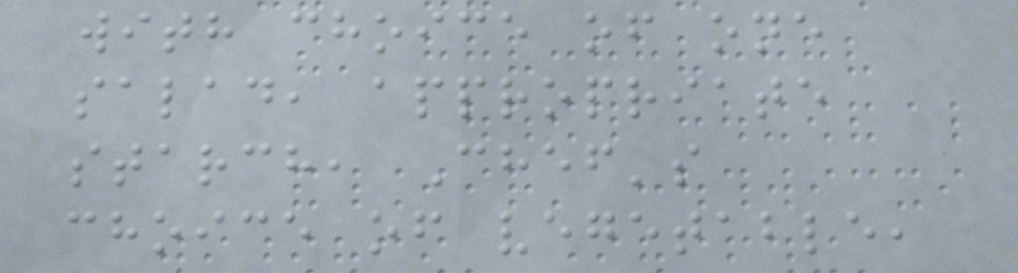with choice of one
salad, appropriate
starch, Chef's
choice of vegetable,
